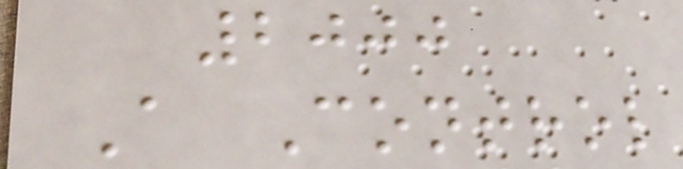2000
A Control
